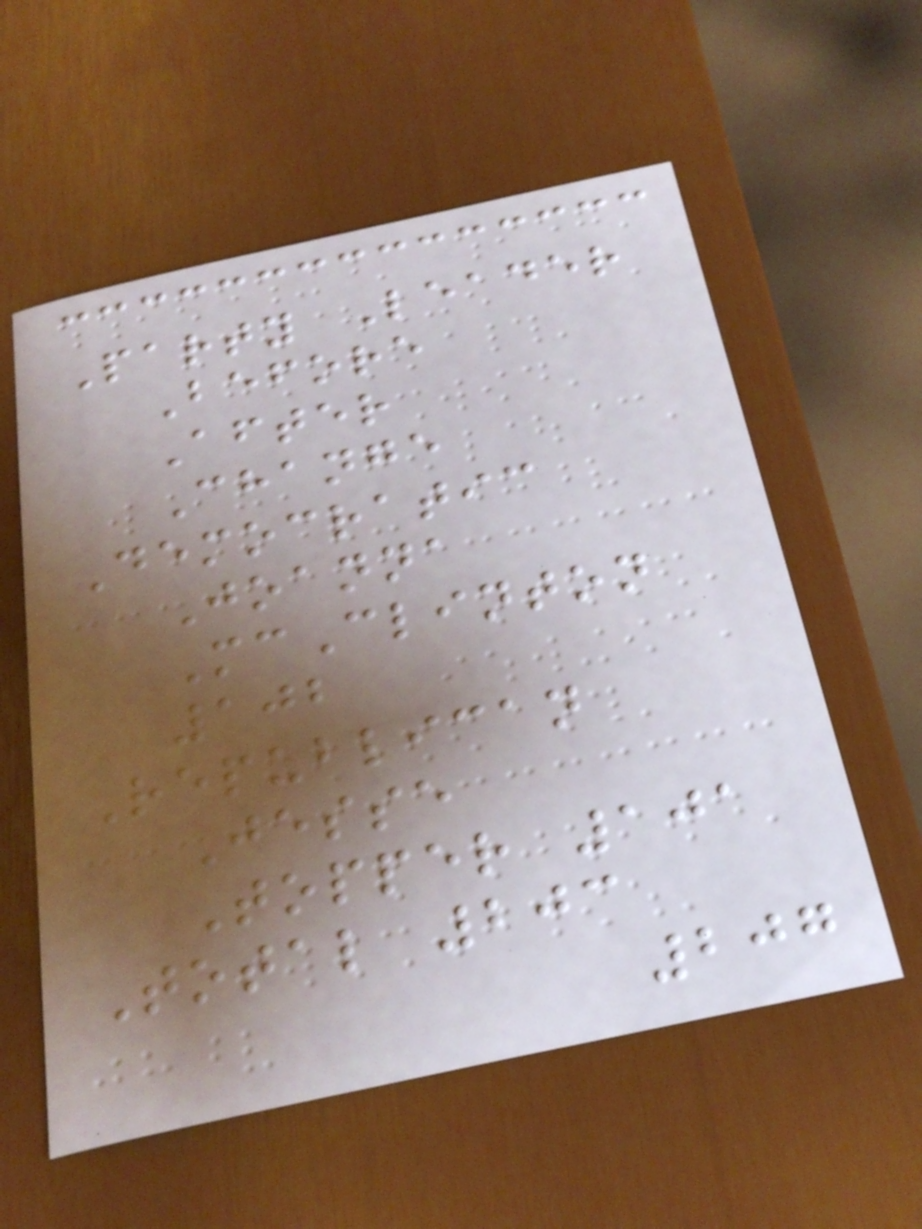Party Leader
Before
After
Change
Democratic
Joanna
McClinton
102
Republican
Jesse
Topper 101
Total 203
207
